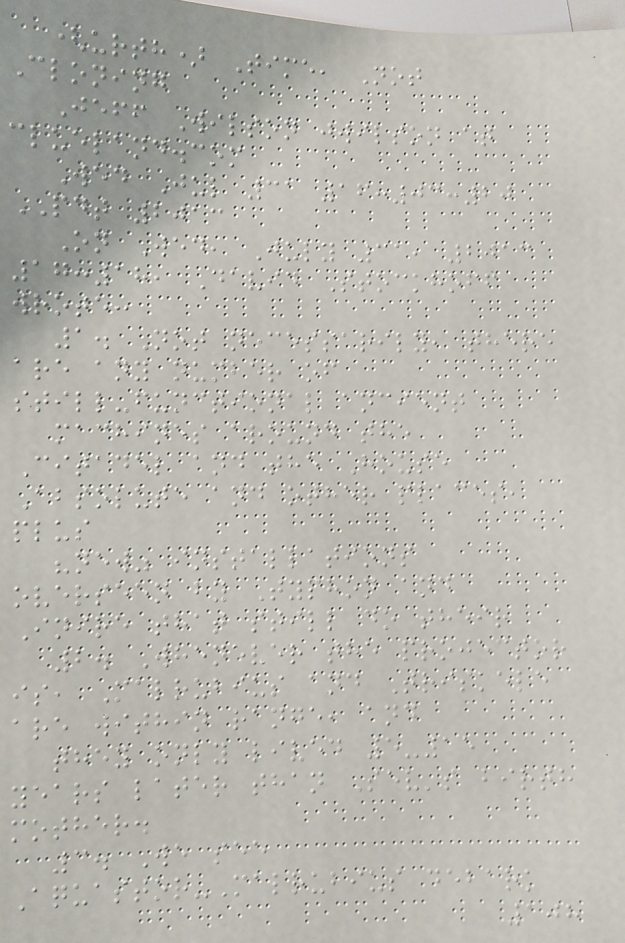(urth) Time, Not
Cloning
Jeff Wilson jwilson at
clueland.com
Wed Jul 31 16:03:20
PDT 2013
On Wed, July 31, 2013
17:18, David Stockhoff
wrote:
1. Not necessarily, there
are any number of
still-functional ancient
machines around the
Citadel and the House
Absolute and other places,
plus
"new" installations
overseen by Typhon and
Inire that still do their
2. Whenever the projector
is, Malrubius and Triskele
are within range, and
they only lived 5-15
years later than Sev's birth
mother.
3. We see
Aquastor-Malrubius debark
108
